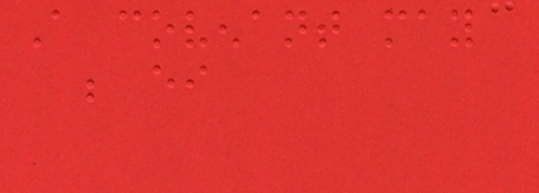A covenant may
be either
